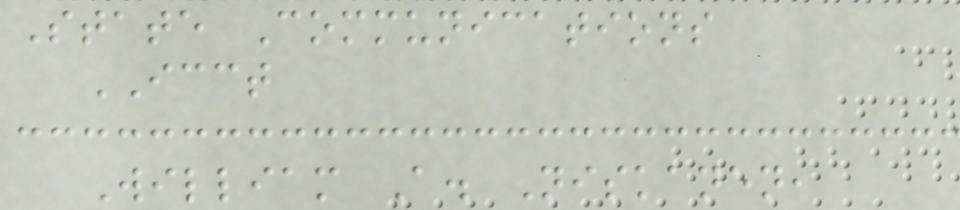State Communications
ICCT
William A. Niskanen,
